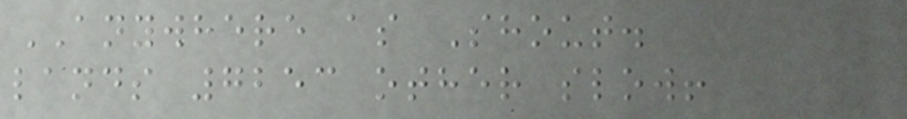ANYWHERE as Shout.
lands 7253 other slow!
